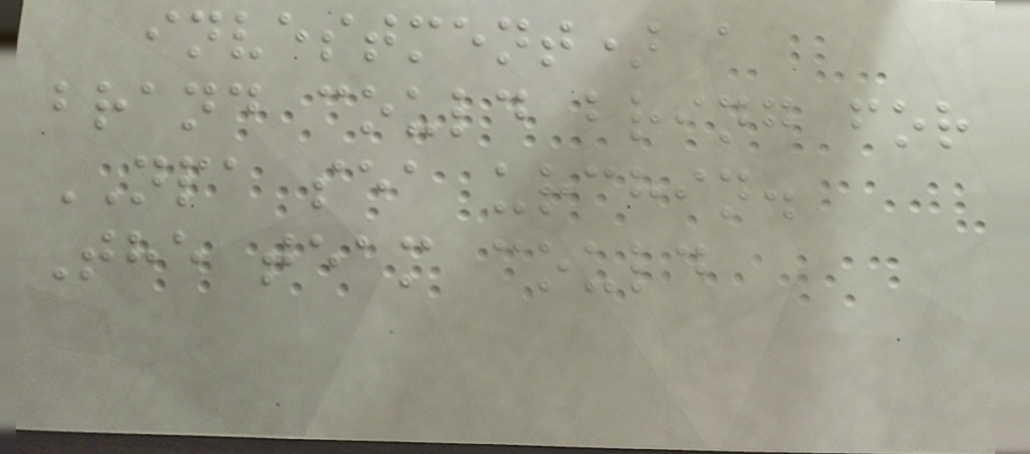investment) a
brand could bring for
NPA sea urchin.
The team could
